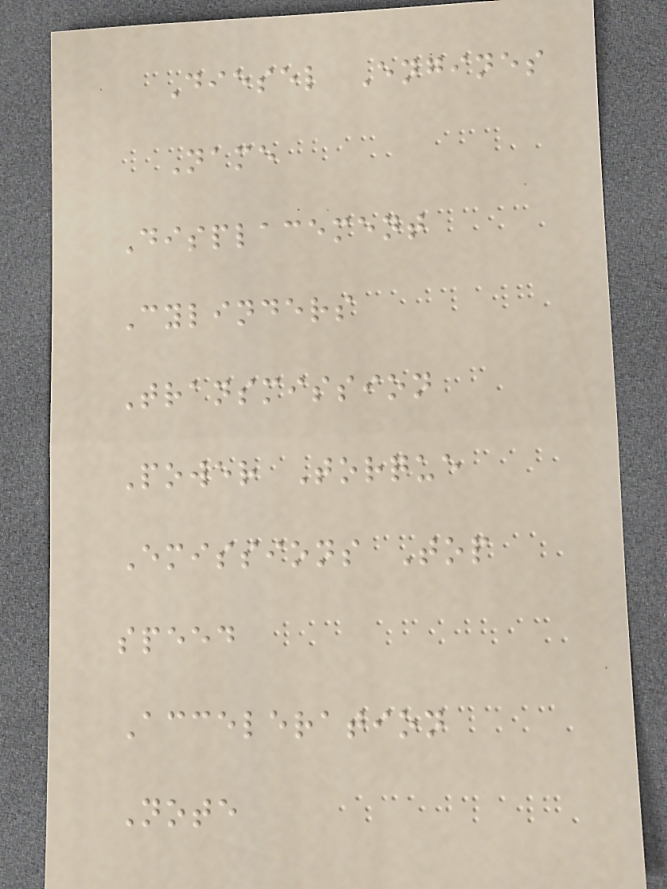Diesel Engines
Name
Displacement
Cylinders
Transmission
Power Torque
Emissions Top
speed
Acceleration
Note
